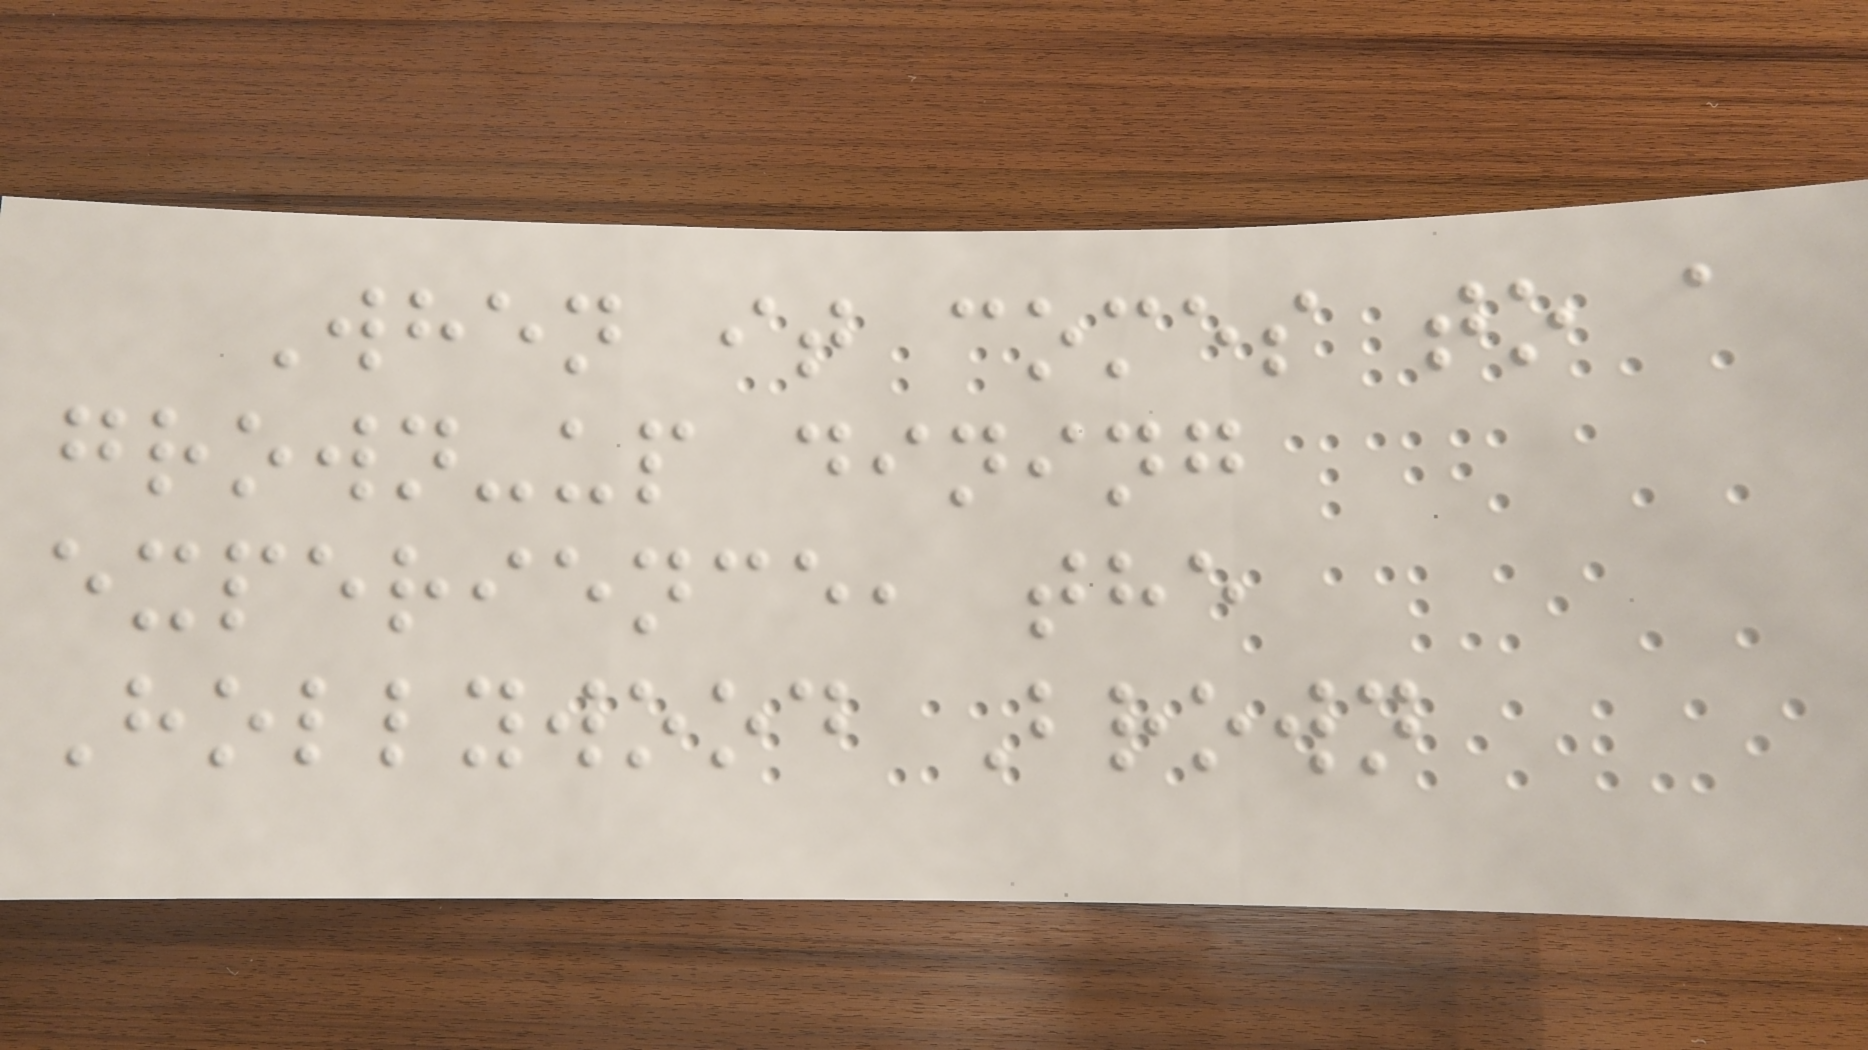When it comes to a
grown-up dining
experience, the
Hollywood Brown
